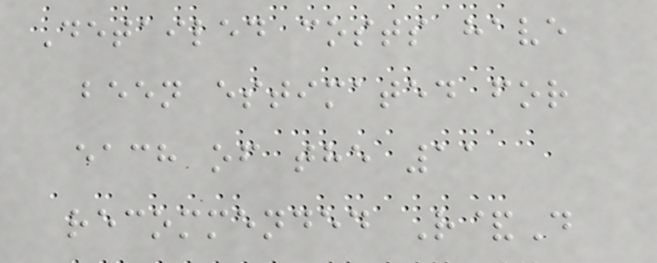Detailed costs have
been estimated for
each of the 11
recommended R&D
